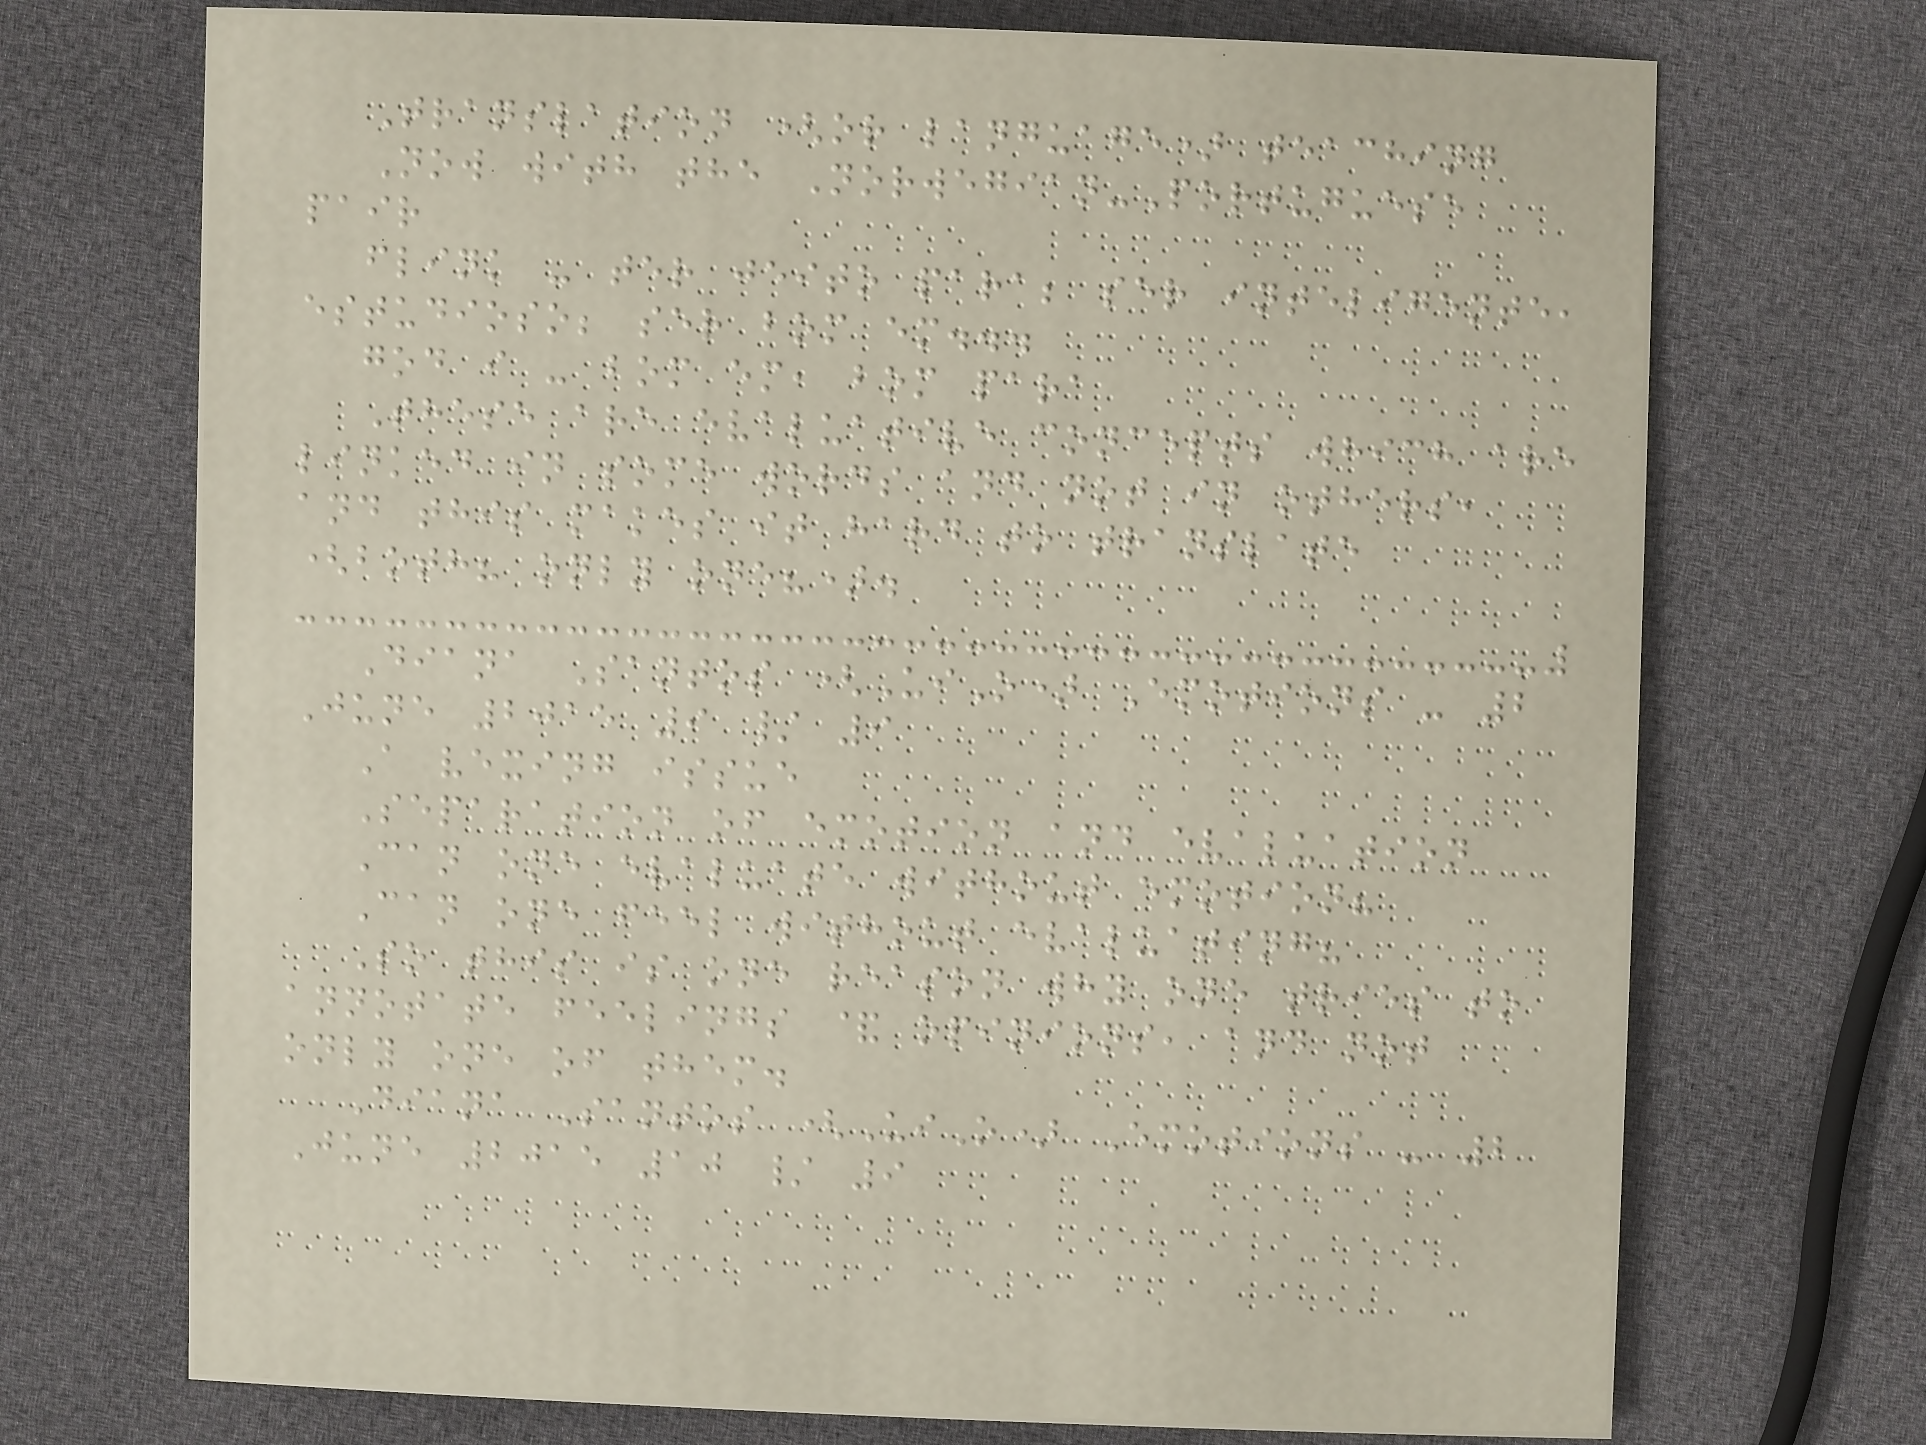Translation (or language) teaching
Now with the Norwegian-Portuguese
pair
flink - ter jeito para; ser inteligente,
estudioso; ser bom em...
god i - bom em, bom para
These are evaluative concepts which are
linked in some words and not in others,
and this makes it hard to translate
(both? only one?).
Diana Santos (UiO) Emotions - 2
June 2015 9 / 9
A vexing issue
Separation of emotion and evaluation
Can one evaluate without emotion?
Can one feel without evaluating?
So this is one reason why one tries to
annotate feelings & opinions, and not
only one of them.
Diana Santos (UiO) Emotions - 2
June 2015 10 / 9
